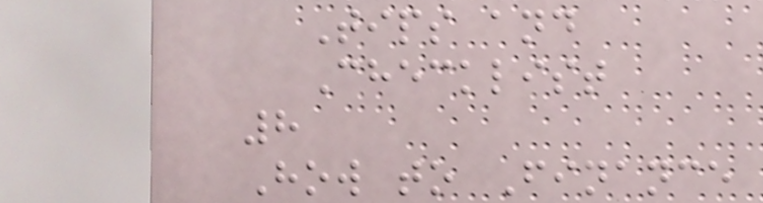Tips and
Checklist
8
How to Finance
